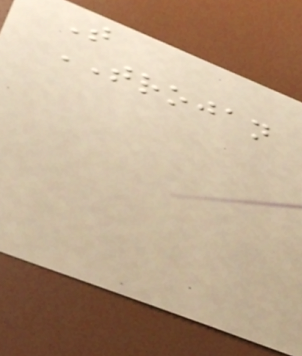T
TROJAN
